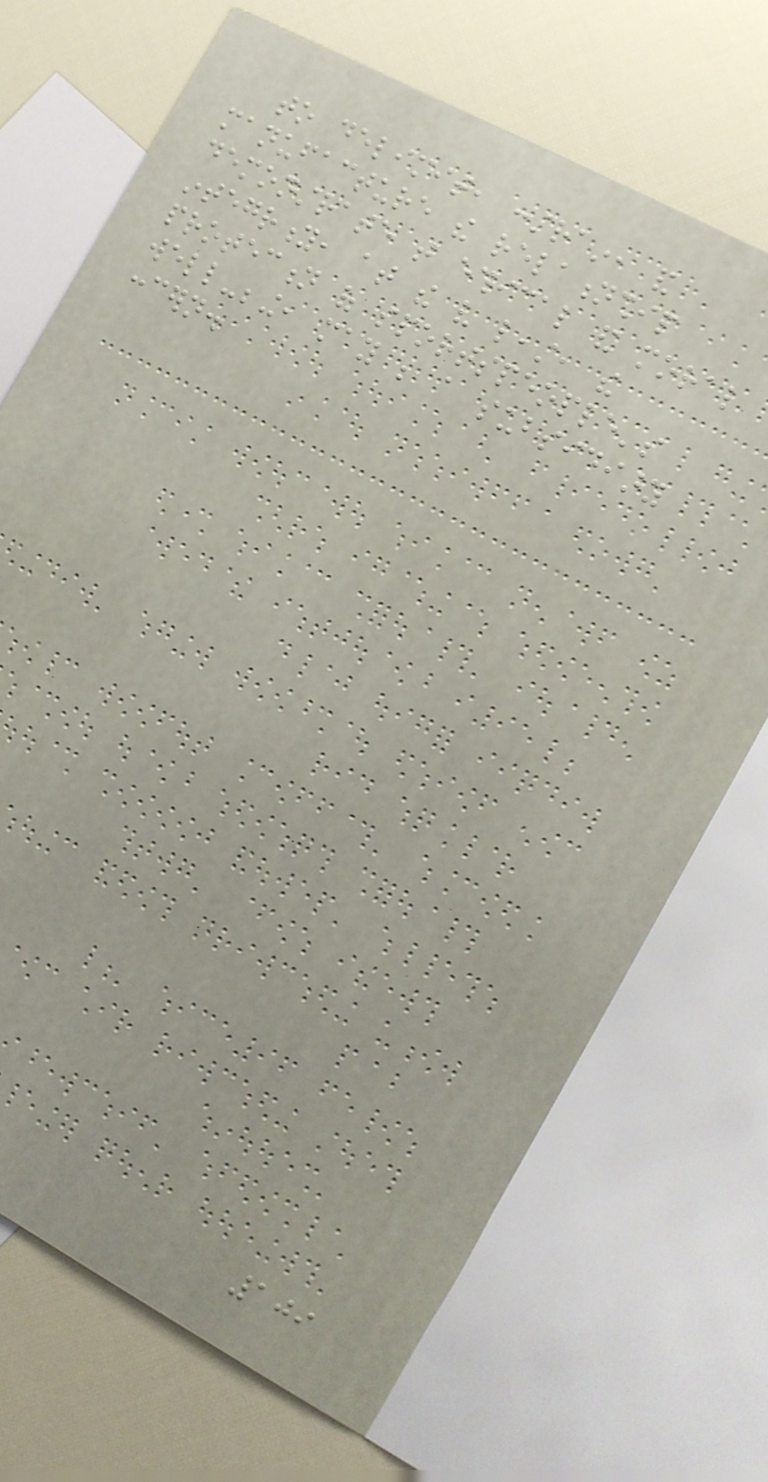to delimit, constrain, and
manufacture the relationship
demonstrate that ethical and moral
integrity, at the very least, the
protection of sportspeople's
well-being, may be a subsidiary
concern.
109
